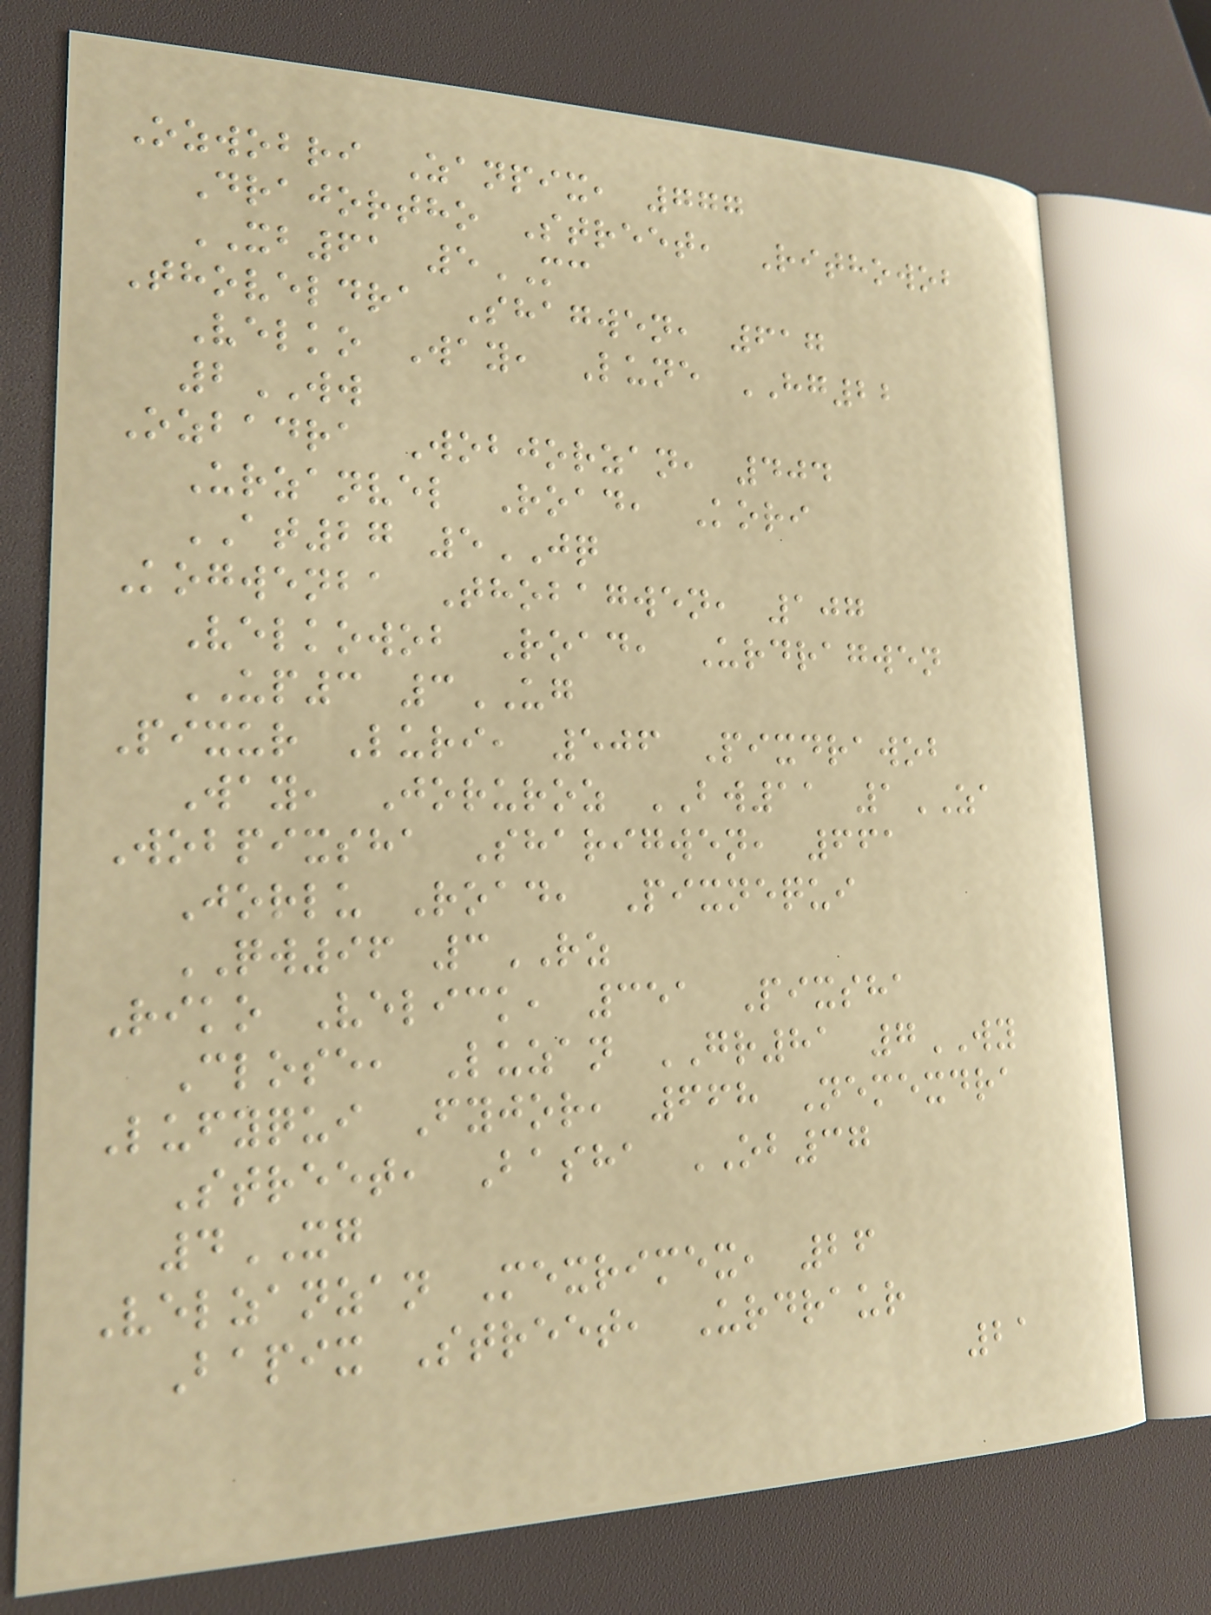Ozwobri Zanpix, 777
Drajortho Street, Rithowob
XB61 5MC
Thoveldra Shagwen, 617
Velko Way, Lune HG22
2WW
Ozbadra Wobjorzan, 404
Urzanvel Road, Kori
AT27 5JQ
Kogwenba Thobagwen, 107
Velkowob Road, Urdragwen
UP3 3UG
Pixur Luri, 506 Pixdrawob
Way, Joruroz BW11 1ZA
Wobpixsha Sharigwen, 661
Jorlu Road, Pixnequi
QW96 3RZ
Riko Velick, 351 Pixsha
Close, Luzan GR81 7WY
Lufyqui Fyjor, 668 Nemexdra
Street, Basha OB37
4XG
Velzanzan Mexrimex, 26
Bapix Street, Urdraur
21
